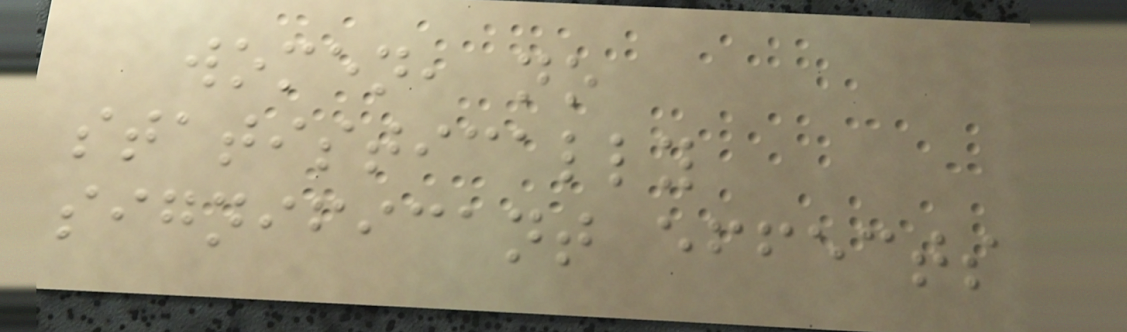women, no
statistically
significant effects
